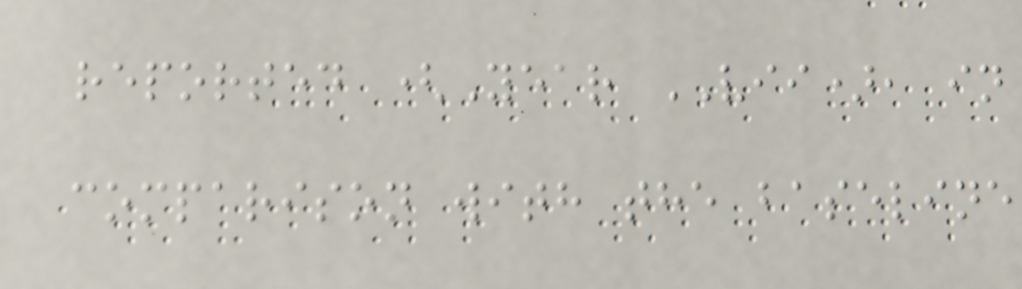reported (Year VII), in
comparison with the baseline
